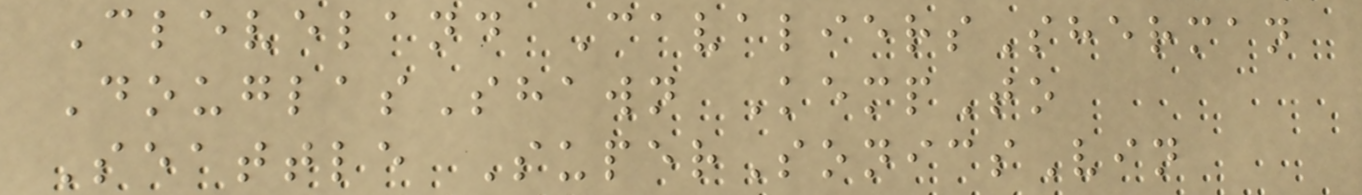Cleveland CavaliersSherman
DouglasShawn KempTo
Seattle SuperSonicsVin
